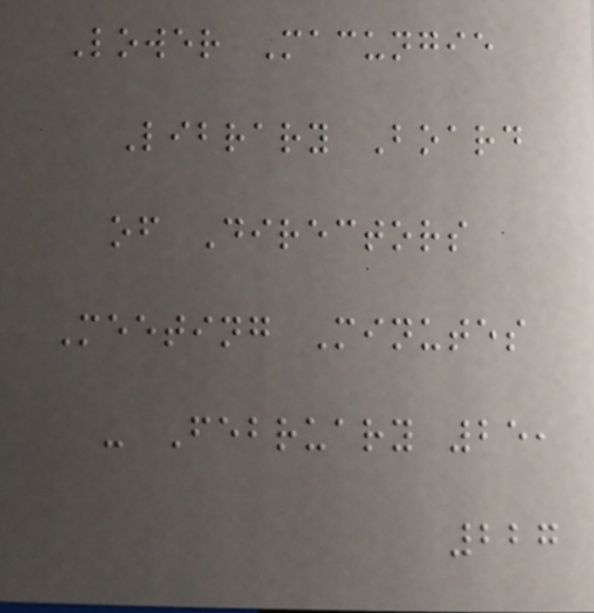Lower Macungie
Library Board
of Directors
Meeting Minutes
- February 25,
227
